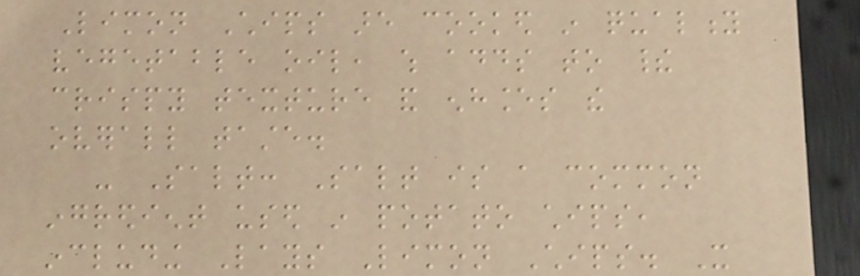Limon Chips are cooked in quality
vegetable oil, which adds to their
crispy texture and enhances the
overall taste.
- Salt: Salt is a common
ingredient used in potato chips,
including Lays Limon Chips. It
